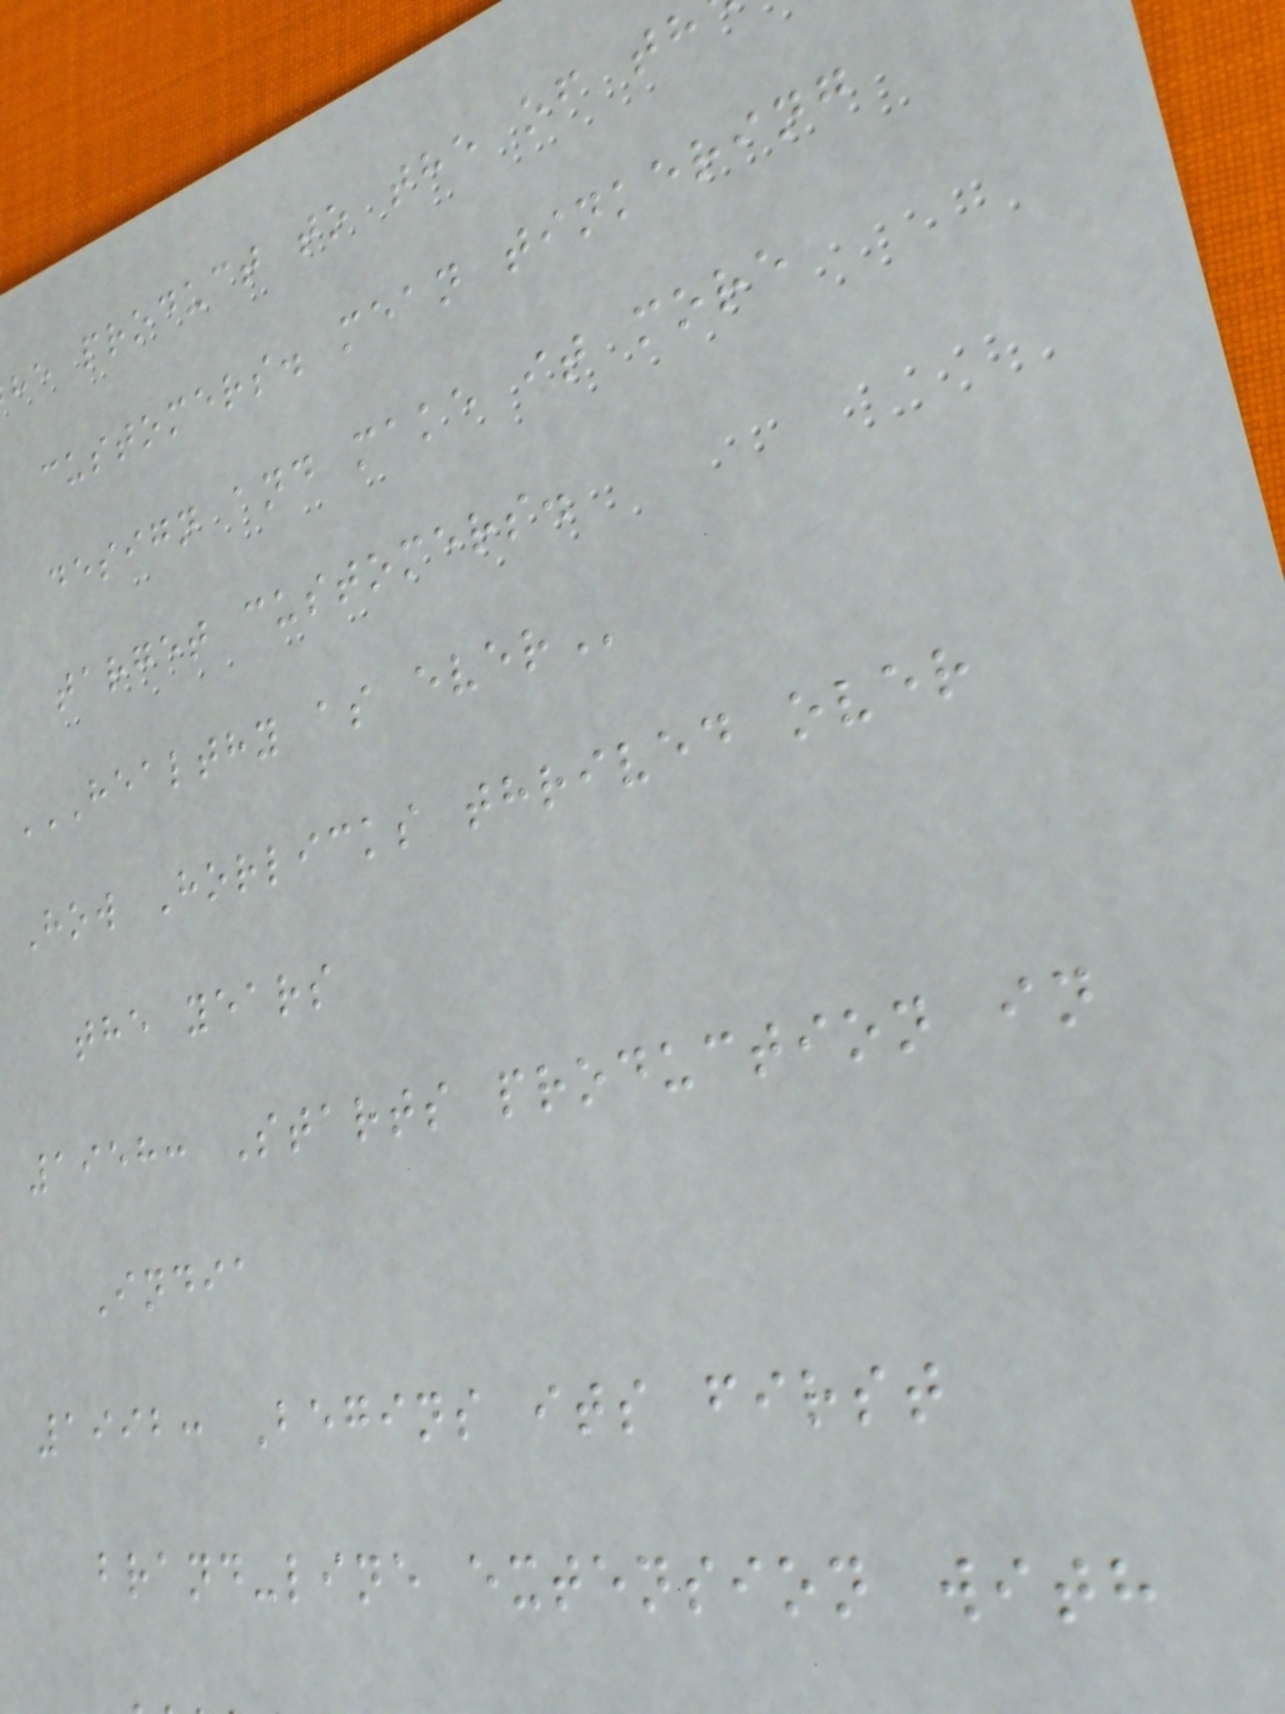he product to the of th
customers. mean tinkering
design and make it more
target customers.
HEALTHY AS EVER
How Horlicks thrived over
the years
1958: Starts production in
India
1992: Begins its first
brand-line extension with
